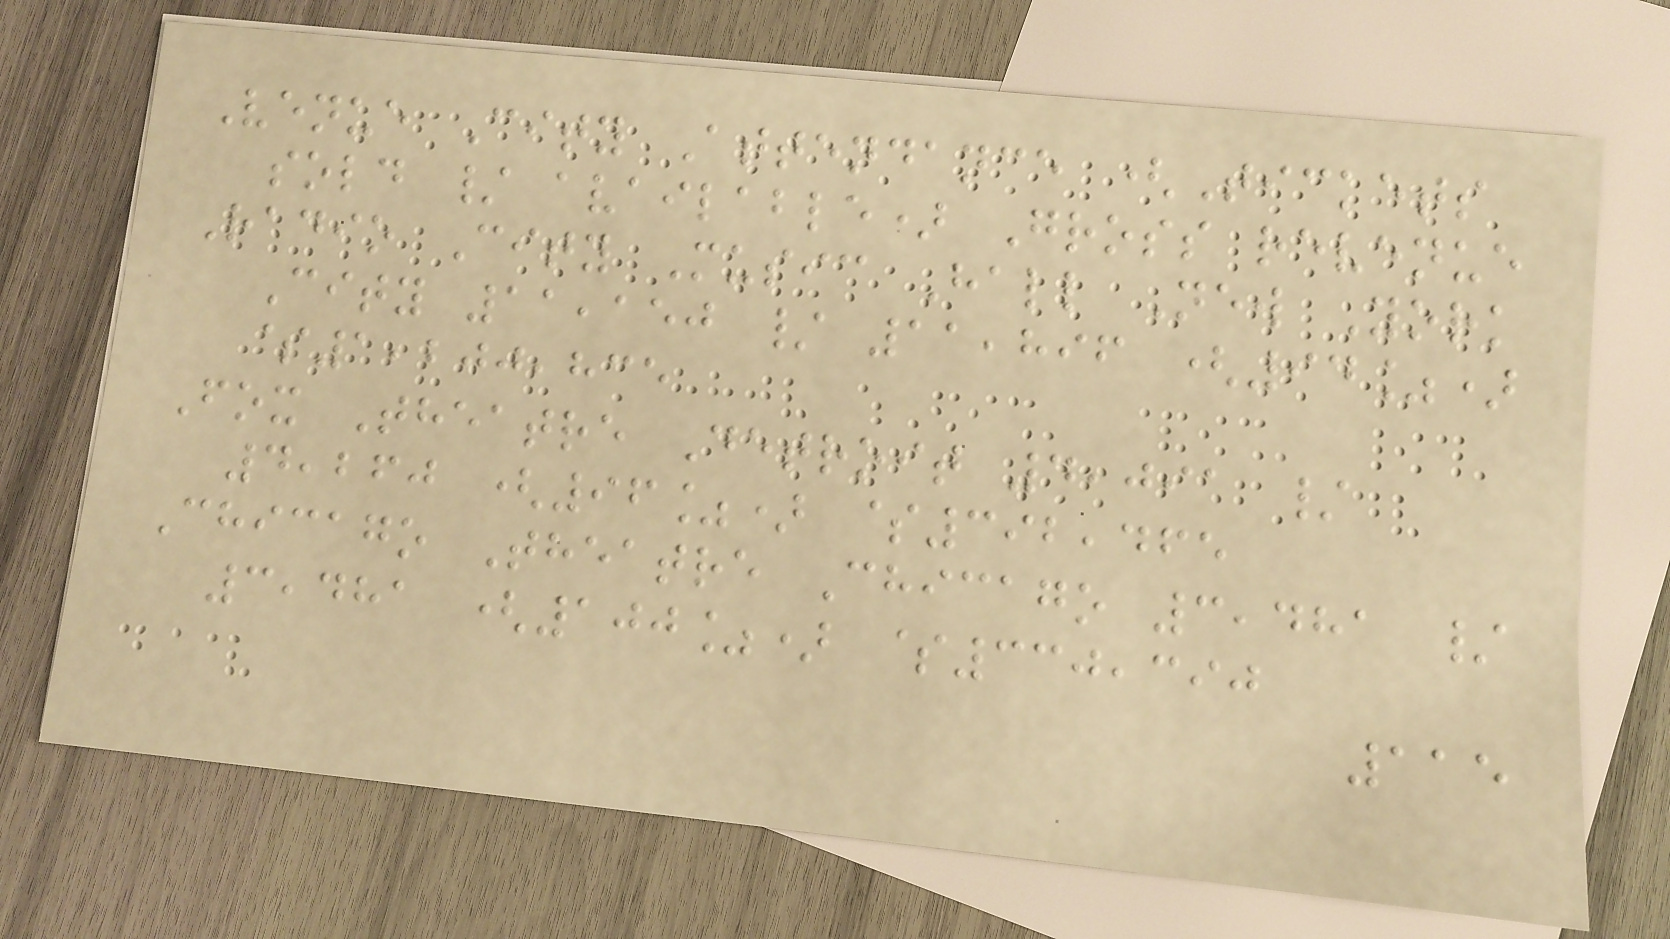Venue City Attendance (Tickets
sold / available) Gross revenue
Radio City Music Hall New York
City 11,150 / 11,896 (94%)
$1,200,835
Fox Theatre Detroit 4,091 /
4,260 (96%) $392,465
Chicago Theatre Chicago 3,481 /
3,481 (100%) $330,390
115
